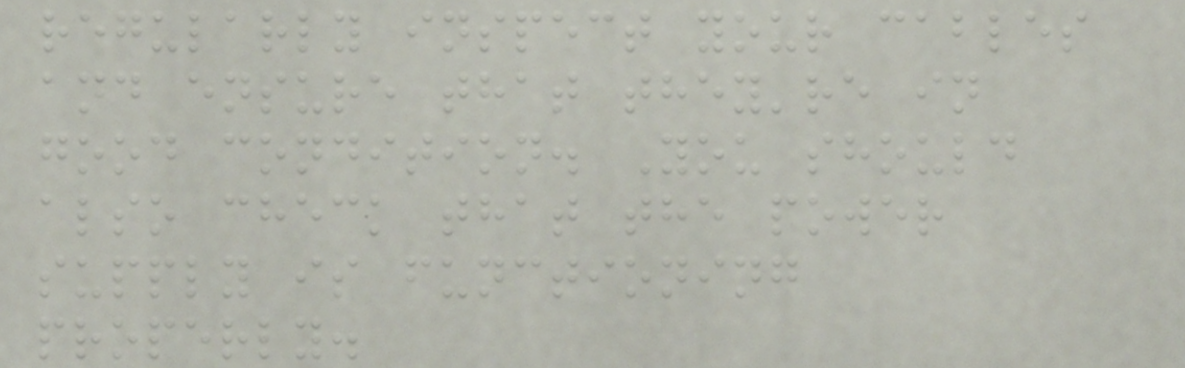regularly inspect your cables
and ensure that they're in
good condition. You should
also check that the power
supply is functioning
properly.
